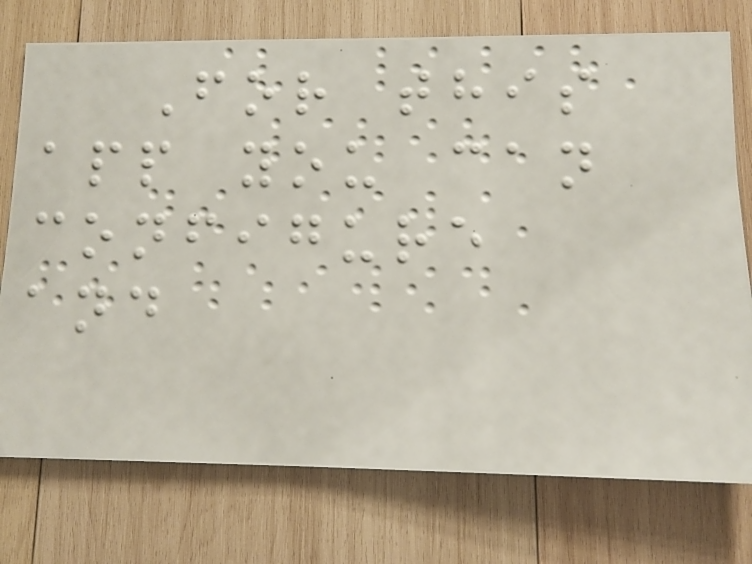For this
app you can
configure
and
